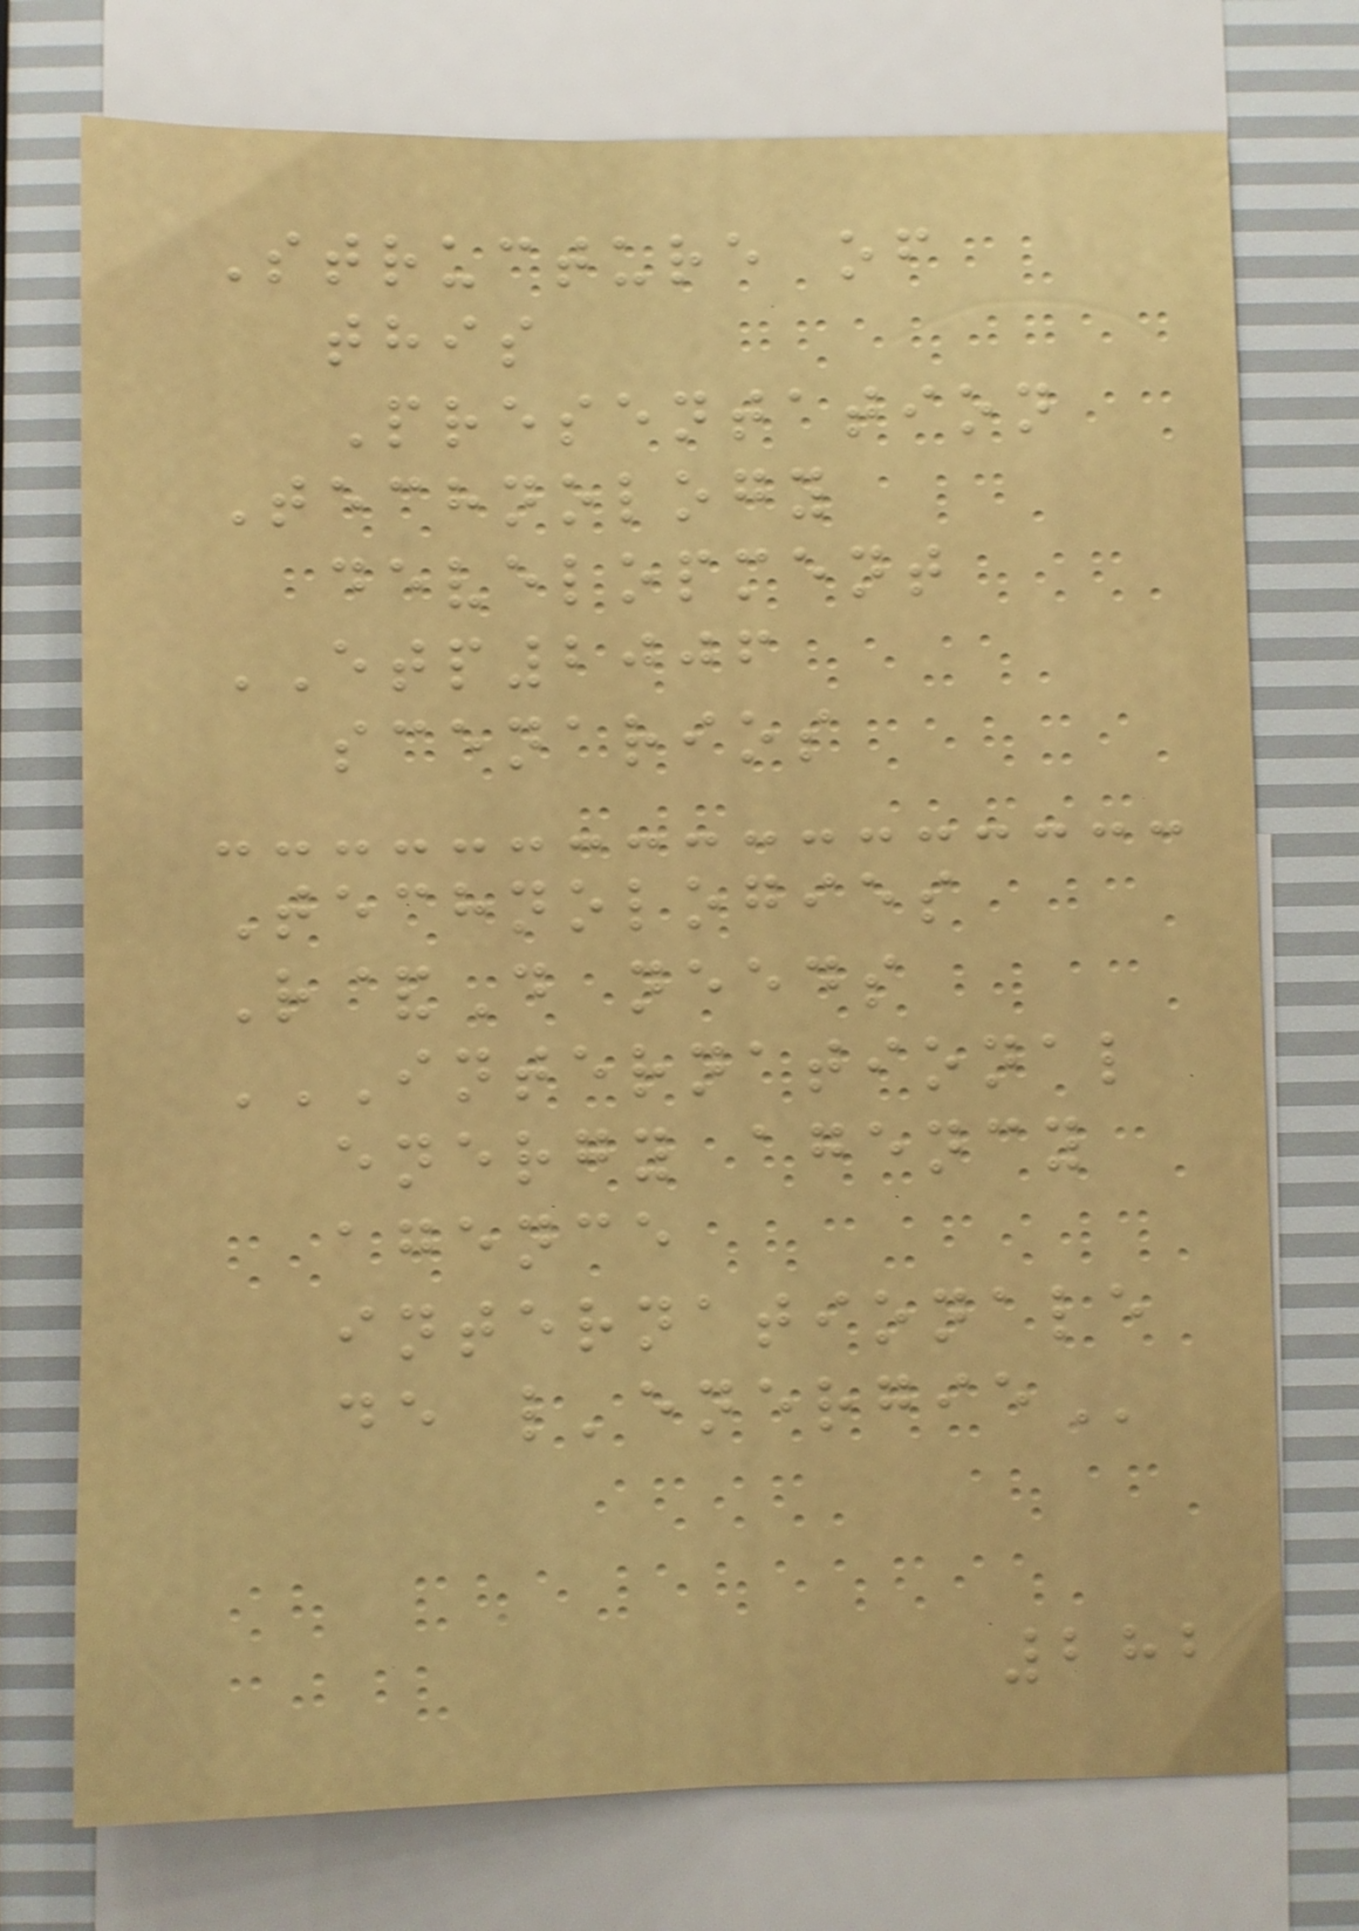Structure of
this
Presentation
Technology
development
ETP2006
scenarios
Technologies
R&D needs
INTERNATIONAL
ENERGY AGENCY
AGENCE
INTERNATIONALE
DE L'ENERGIE
282
